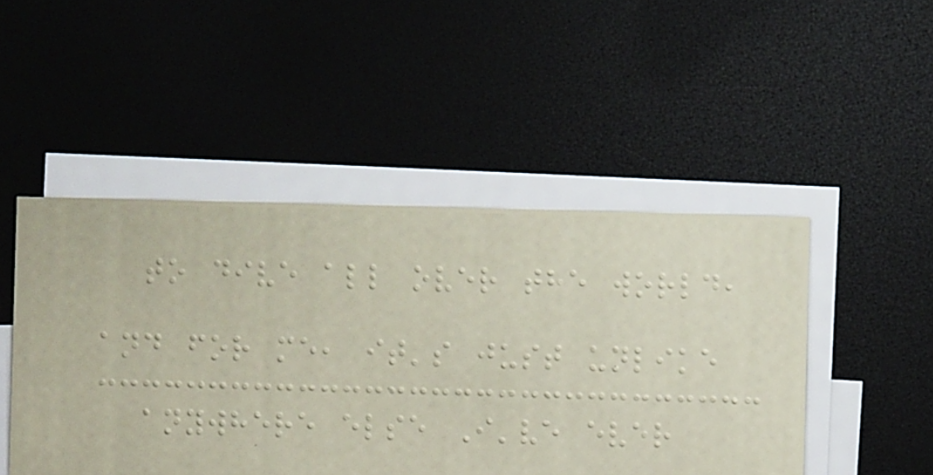to dive all over the world,
and for me, it's just unlike
anywhere else I've ever
